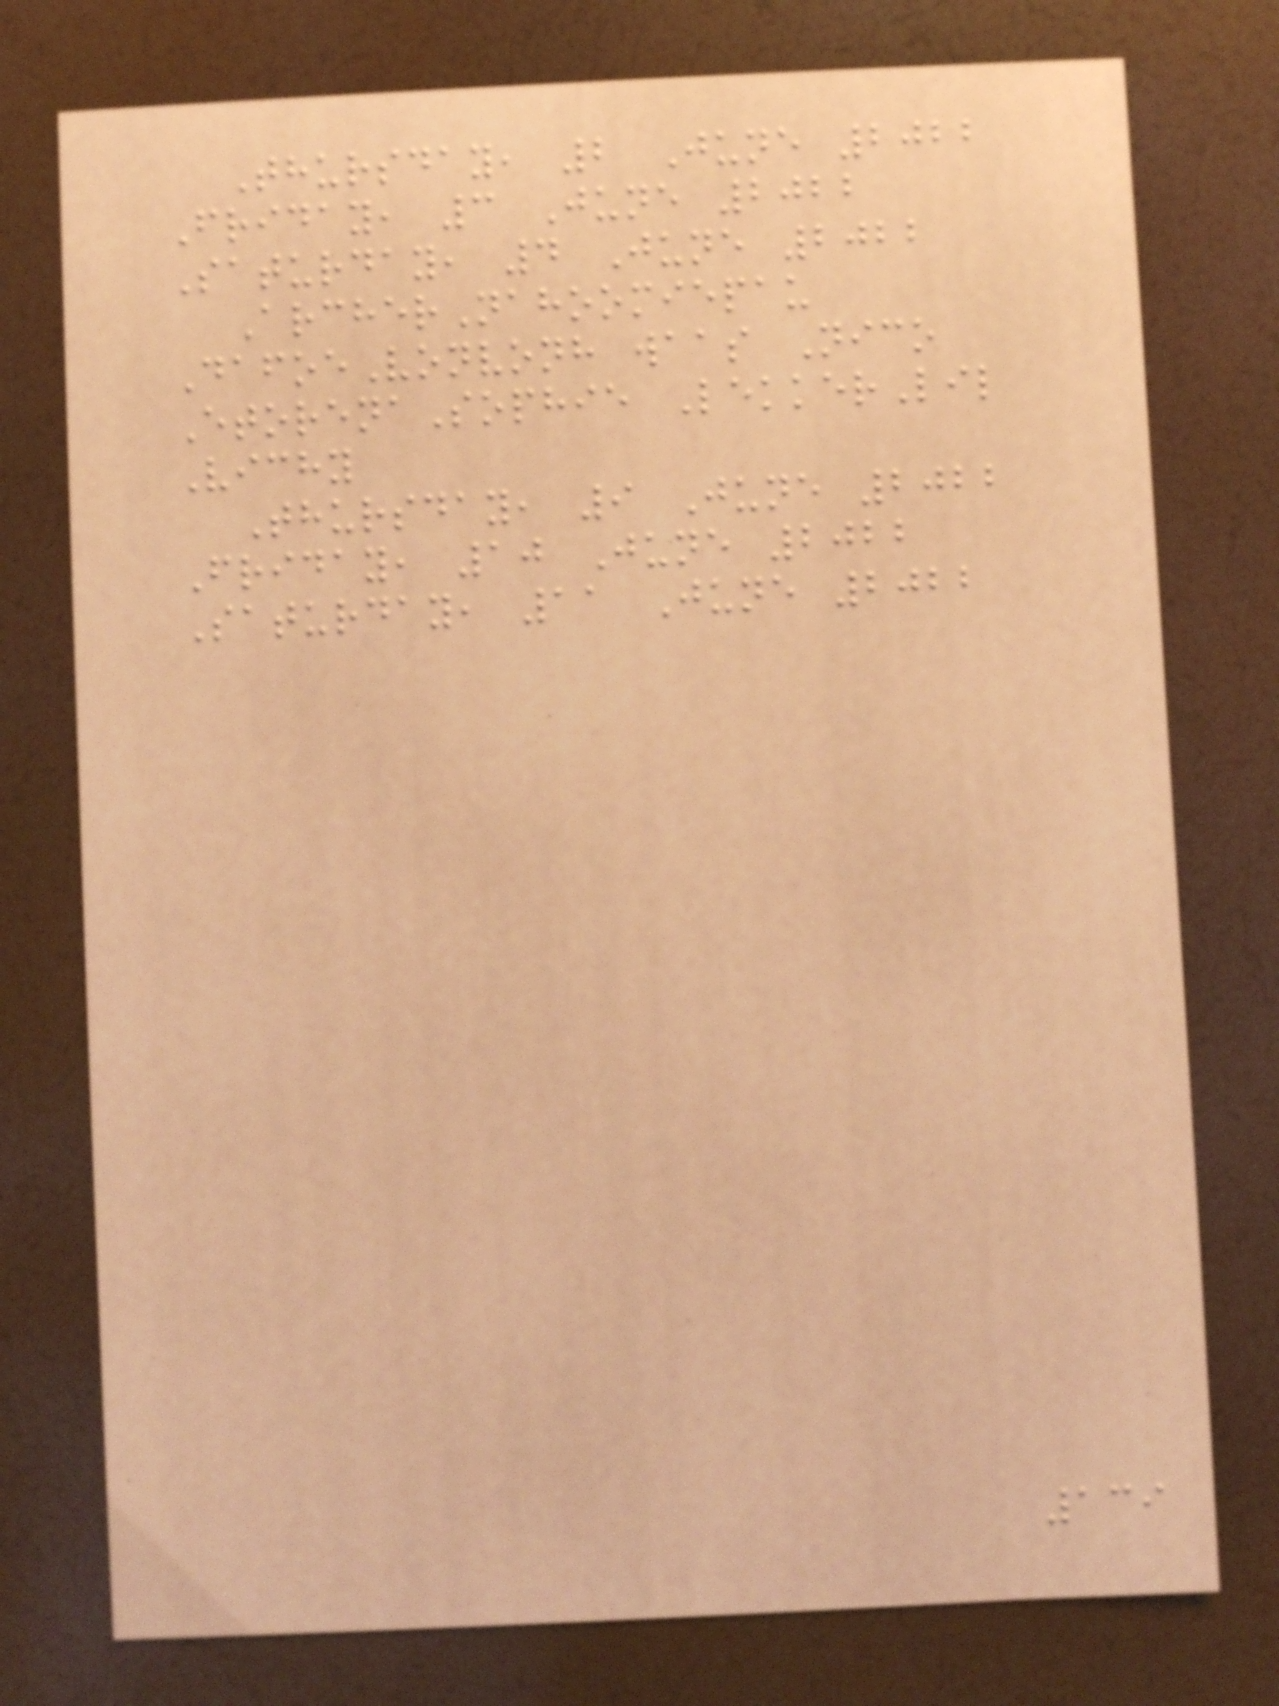Thursday, 2 June 2022
Friday, 3 June 2022
Saturday, 4 June 2022
ArcherNahoomiepau
DafoeVonvonh waas Nico
EtorenaSophie LekkerLil
Vichy
Thursday, 9 June 2022
Friday, 10 June 2022
Saturday, 11 June 2022
139
